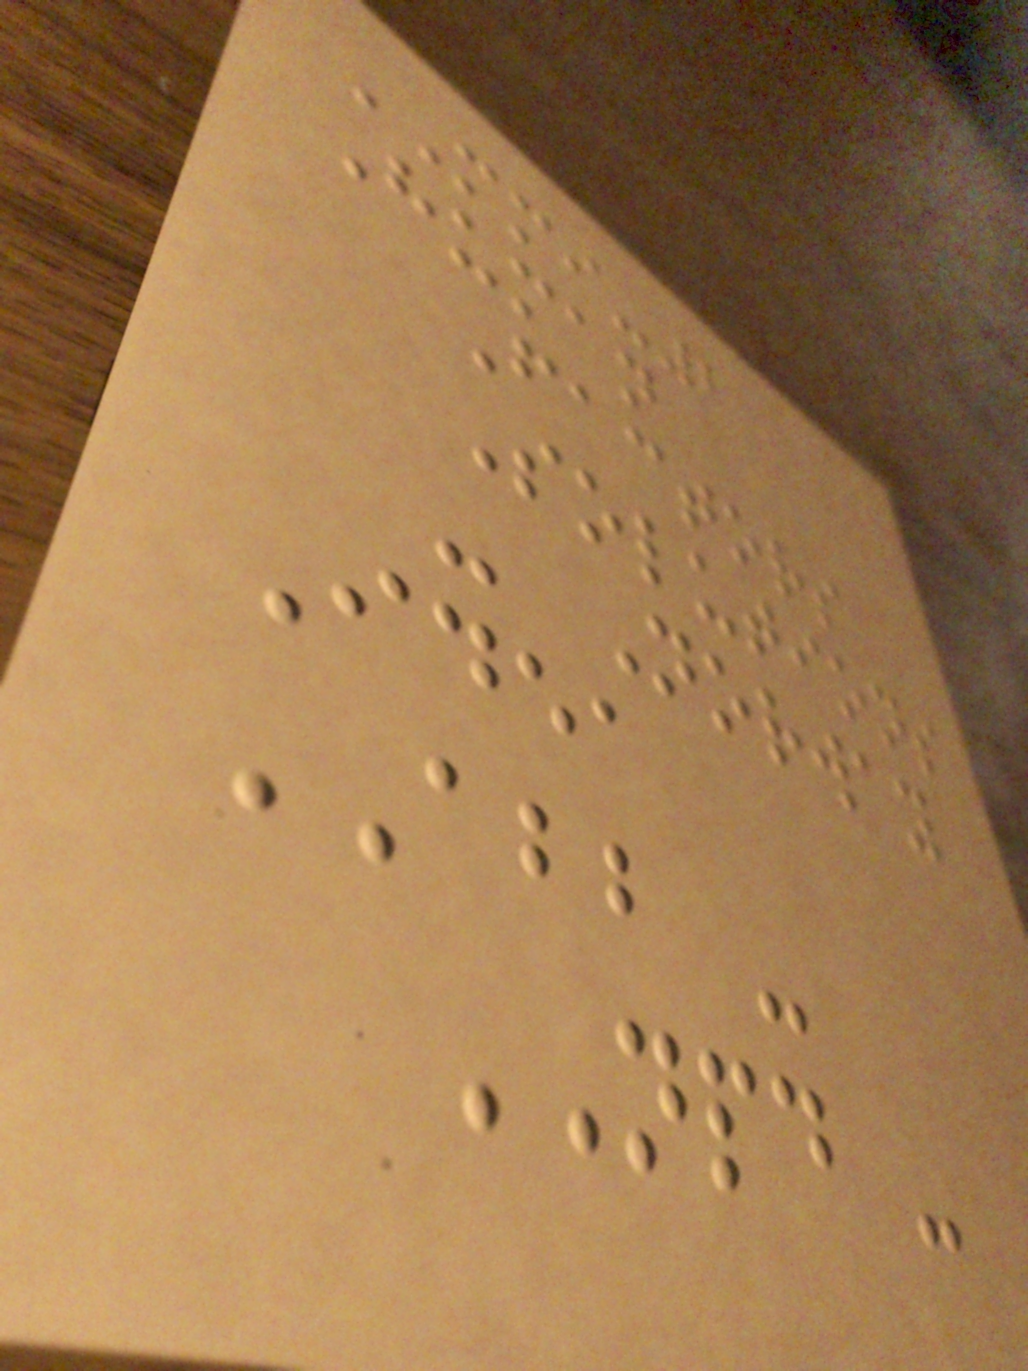MMI-2
Human
Factors
Solutions
- Norway
Idea
ABB -
NPD -
